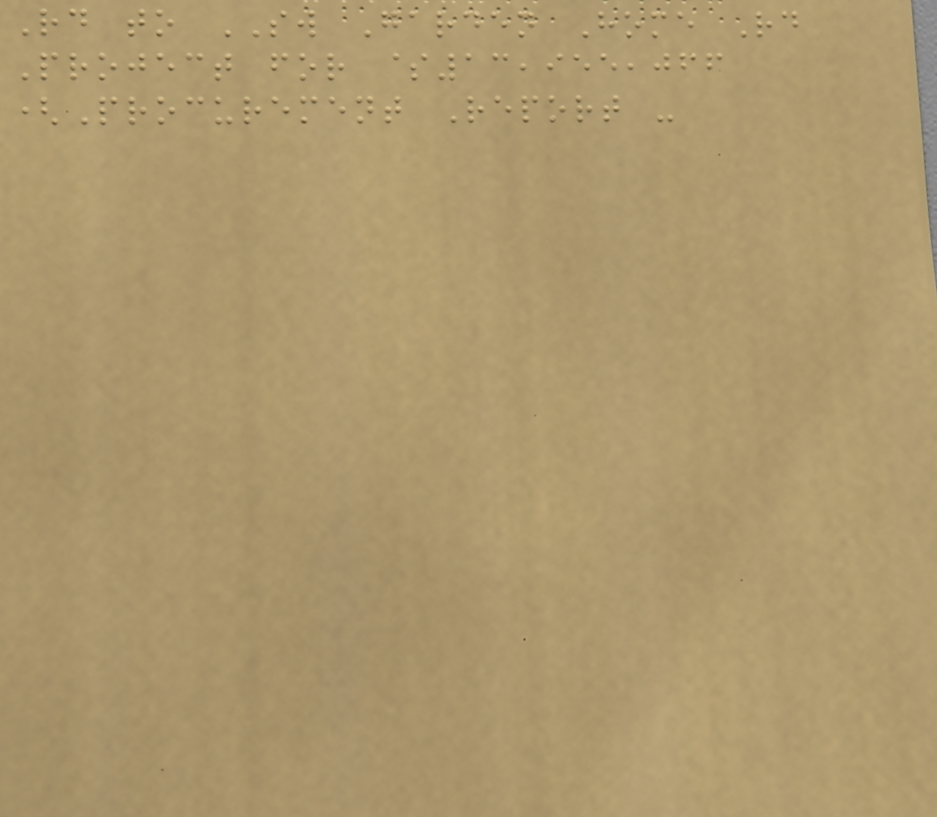Rd to SW Garden Home Rd
Project for $13,955,066
(Procurement Report -
